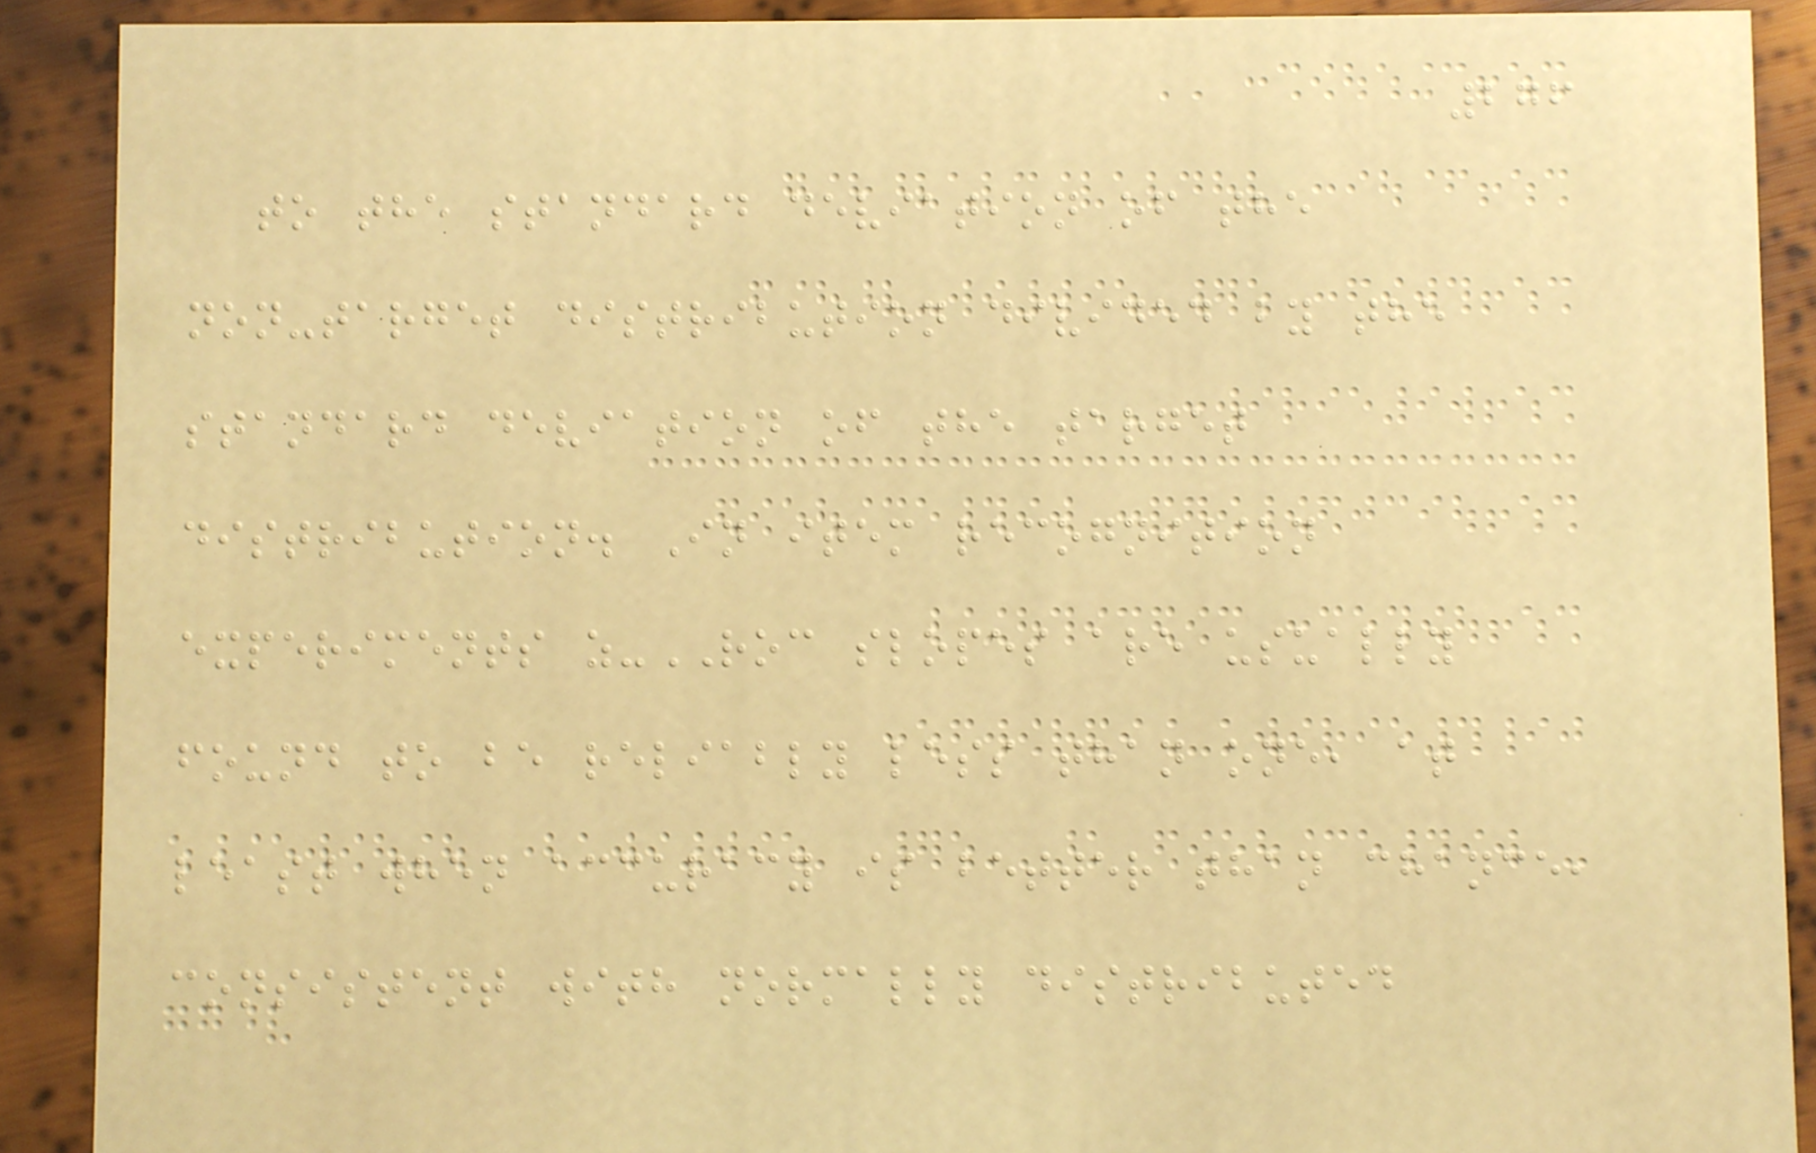276
to the standard deviation of the
non-target distribution divided by the
standard deviation of the target
distribution. In item recognition
experiments z-ROC slopes are usually
found to be reliably less than one, at
least when accuracy is better than chance,
consistent with normally distributed
